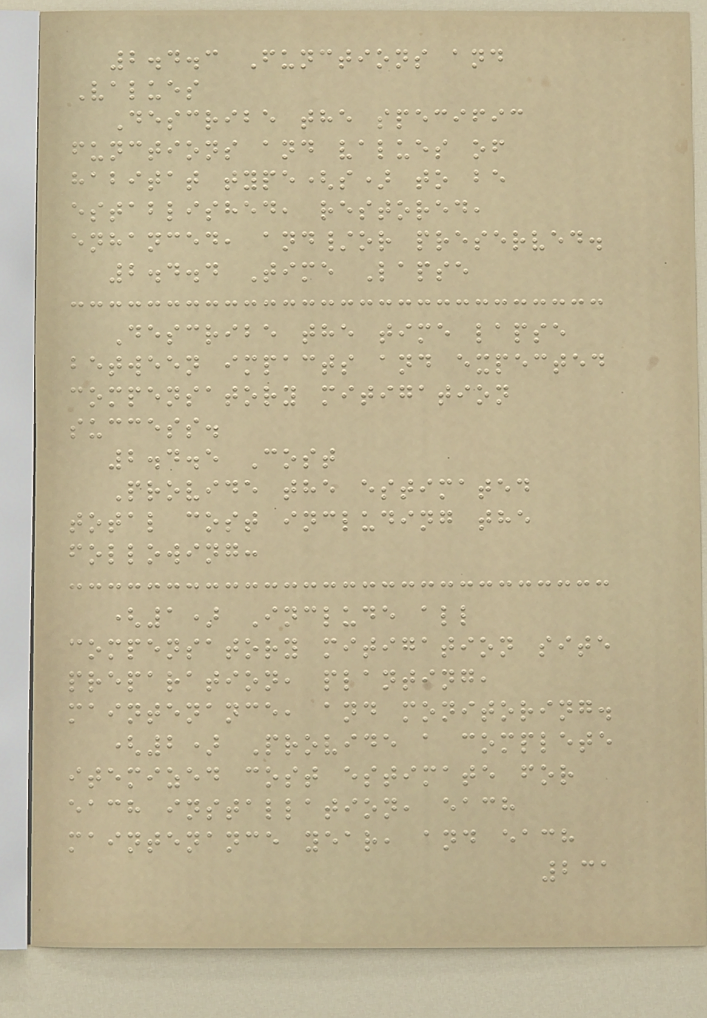2.4.3 Functions and
Values
Describe the specific
functions and values of
habitat type(s) to be
established, restored,
enhanced, and/or preserved.
2.4.4 Time Lapse
Describe the time lapse
between impacts and expected
compensatory mitigation
success.
2.4.5 Cost
Provide the estimated
total cost including the
following:
(1) Include all
compensatory mitigation site
preparation, planting,
maintenance, and monitoring.
(2) Provide a complete
itemized cost estimate for
each installation, each
maintenance year, and each
231
